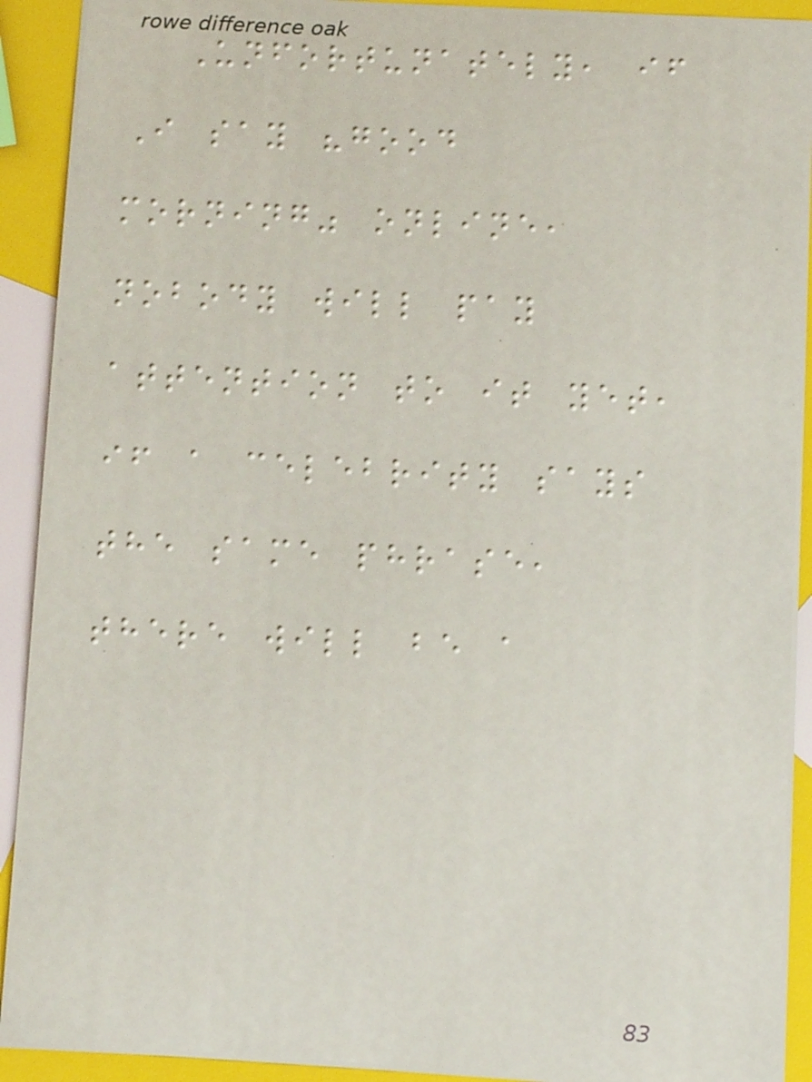Unfortunately, if
I say "good
morning" online,
nobody will pay
attention to it yet,
if a celebrity says
the same phrase,
there will be a
